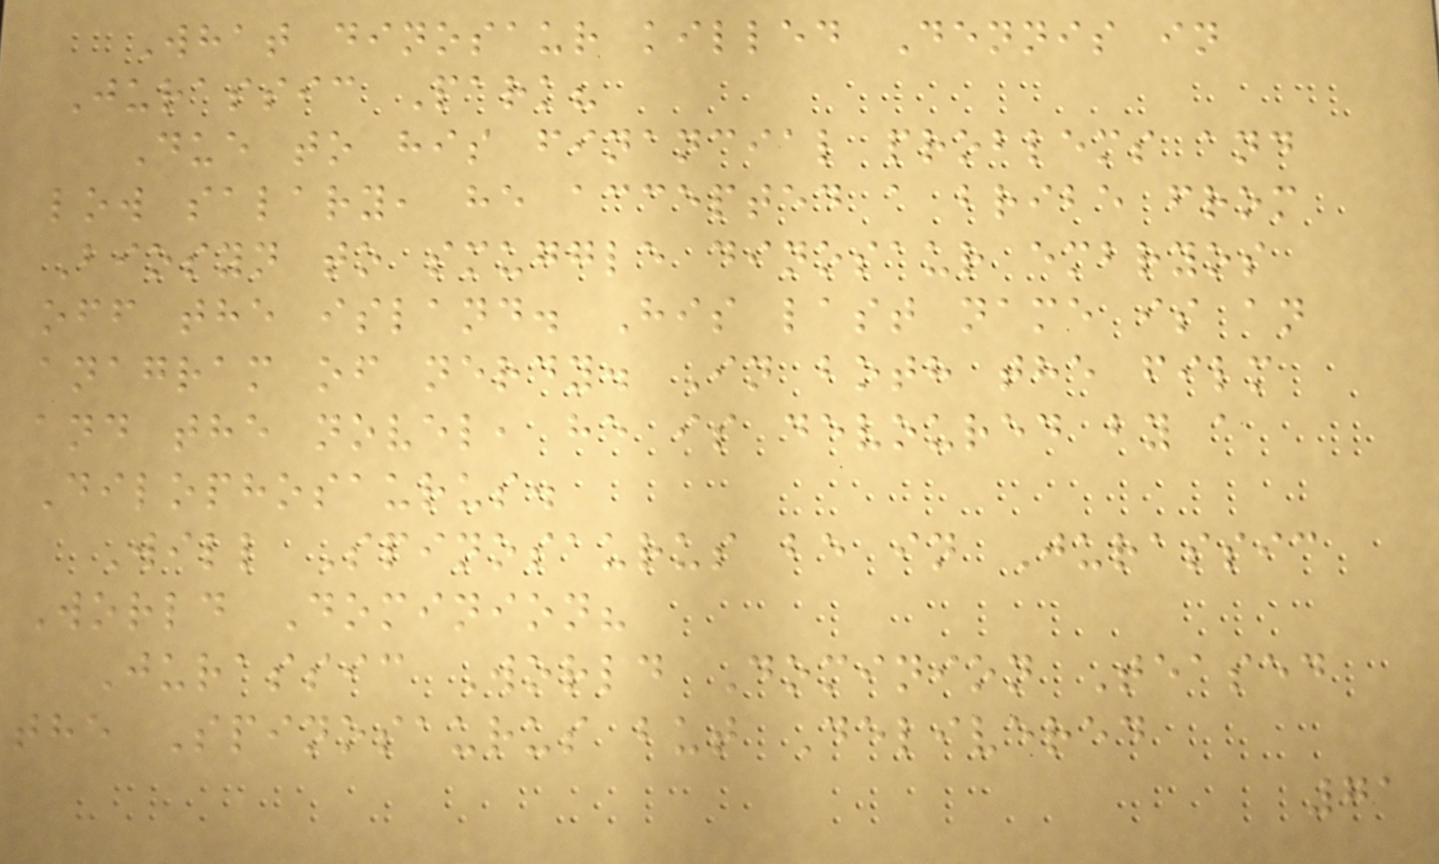What dinosaur killed Dennis in
Jurassic Park?
Due to his financial problems and
low salary, he accepted a bribe from
Biosyn to smuggle dinosaur embryos
off the island. His last name is an
anagram of nerdy. In both the film
and the novel, he is devoured by a
Dilophosaurus.
Will Spinosaurus be in Jurassic
World Dominion?
Jurassic World Dominion Teased
the Spinosaurus but Delivered
71
